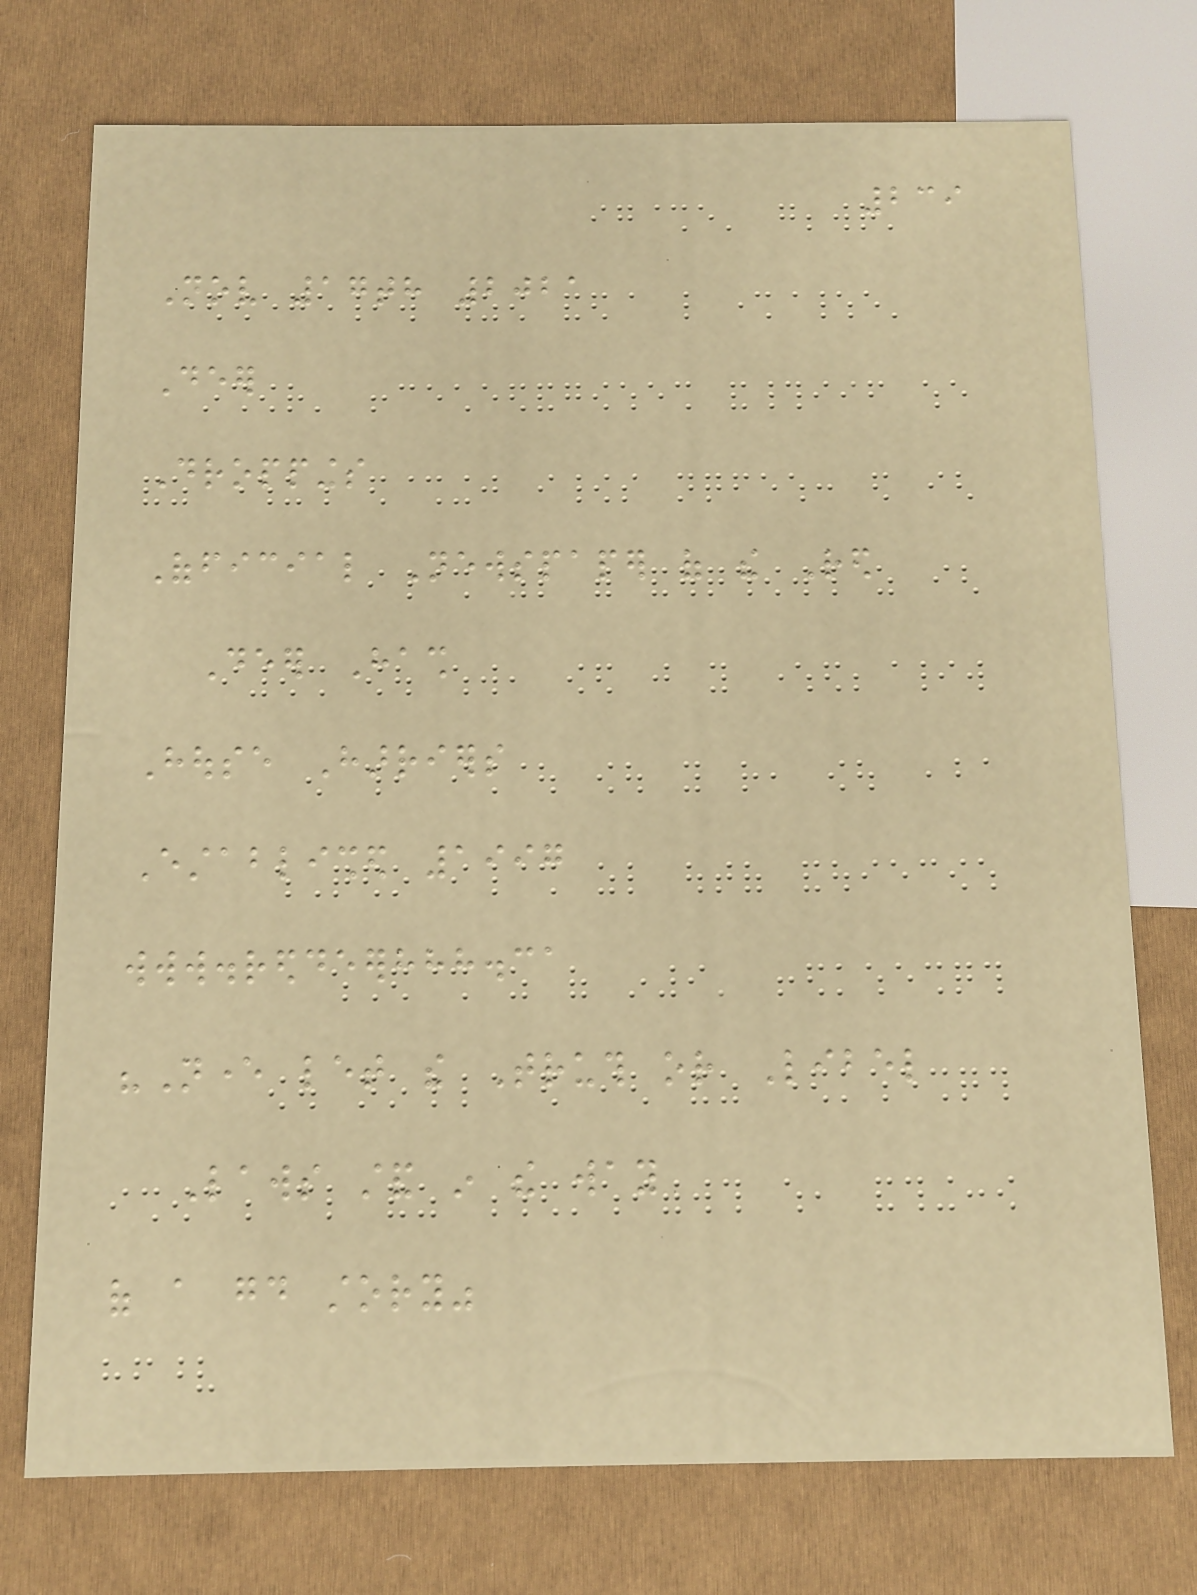239
Nov 17th 2021
Deer
Droppings
Official Newspaper of the Red
Deer Hash
House Harriers
Established 1997
www.reddeerhhh.ca
"Never let the Truth or Libel
Laws stand in the way
of a good story"
